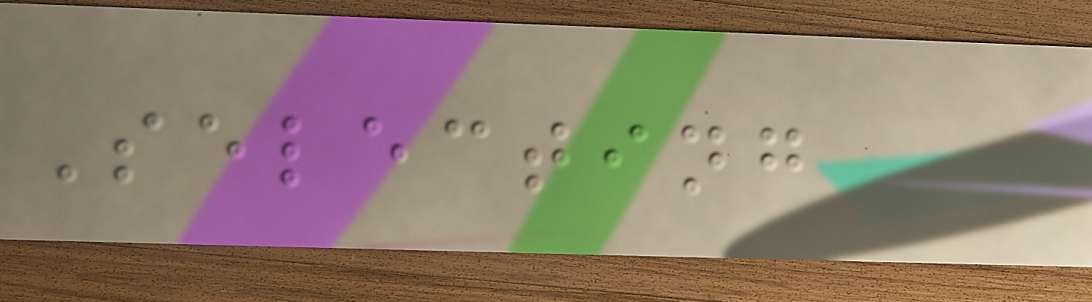Selecting
